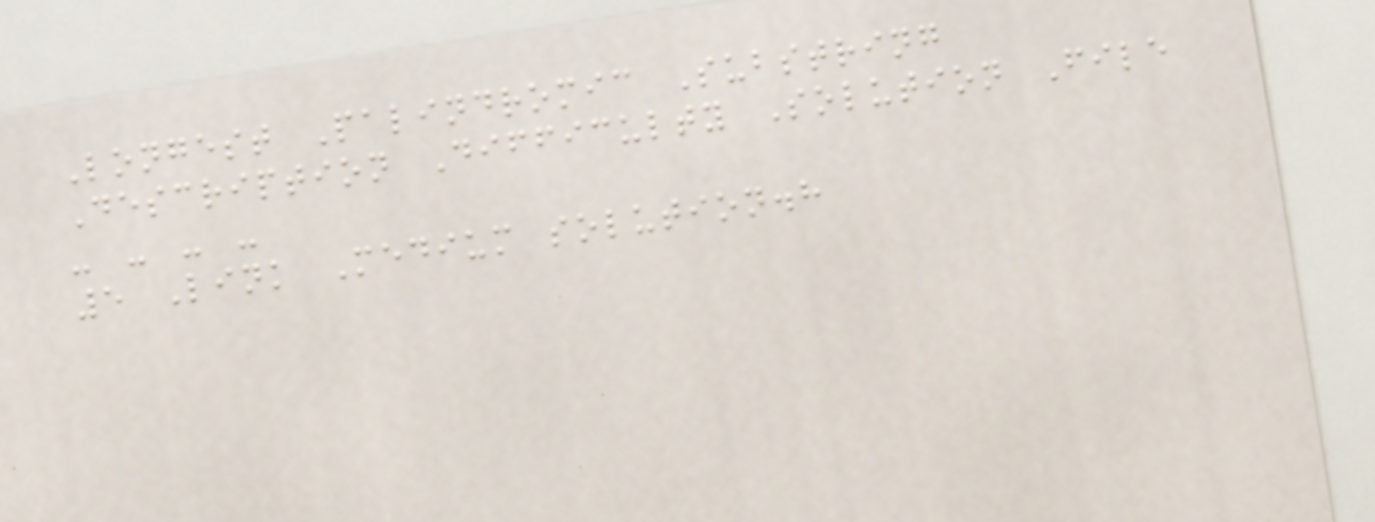Longest Palindromic Substring
Description Difficulty Solution File
- - - -
5 Link Medium solution.h
